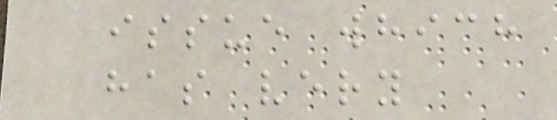issue which
has very
